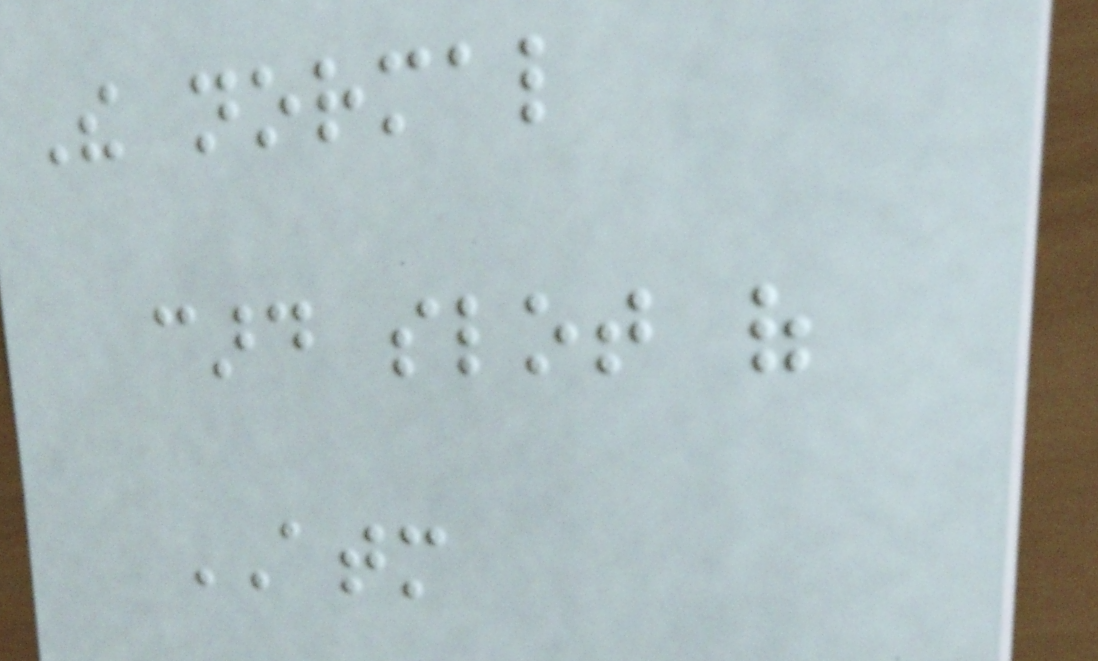The normal
card slot of
ATM
